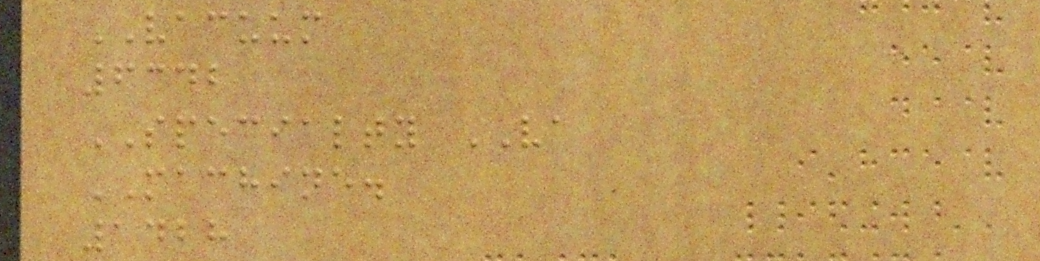VACUUM
6342
SPECIALTY VA
MACHINE.
1428
